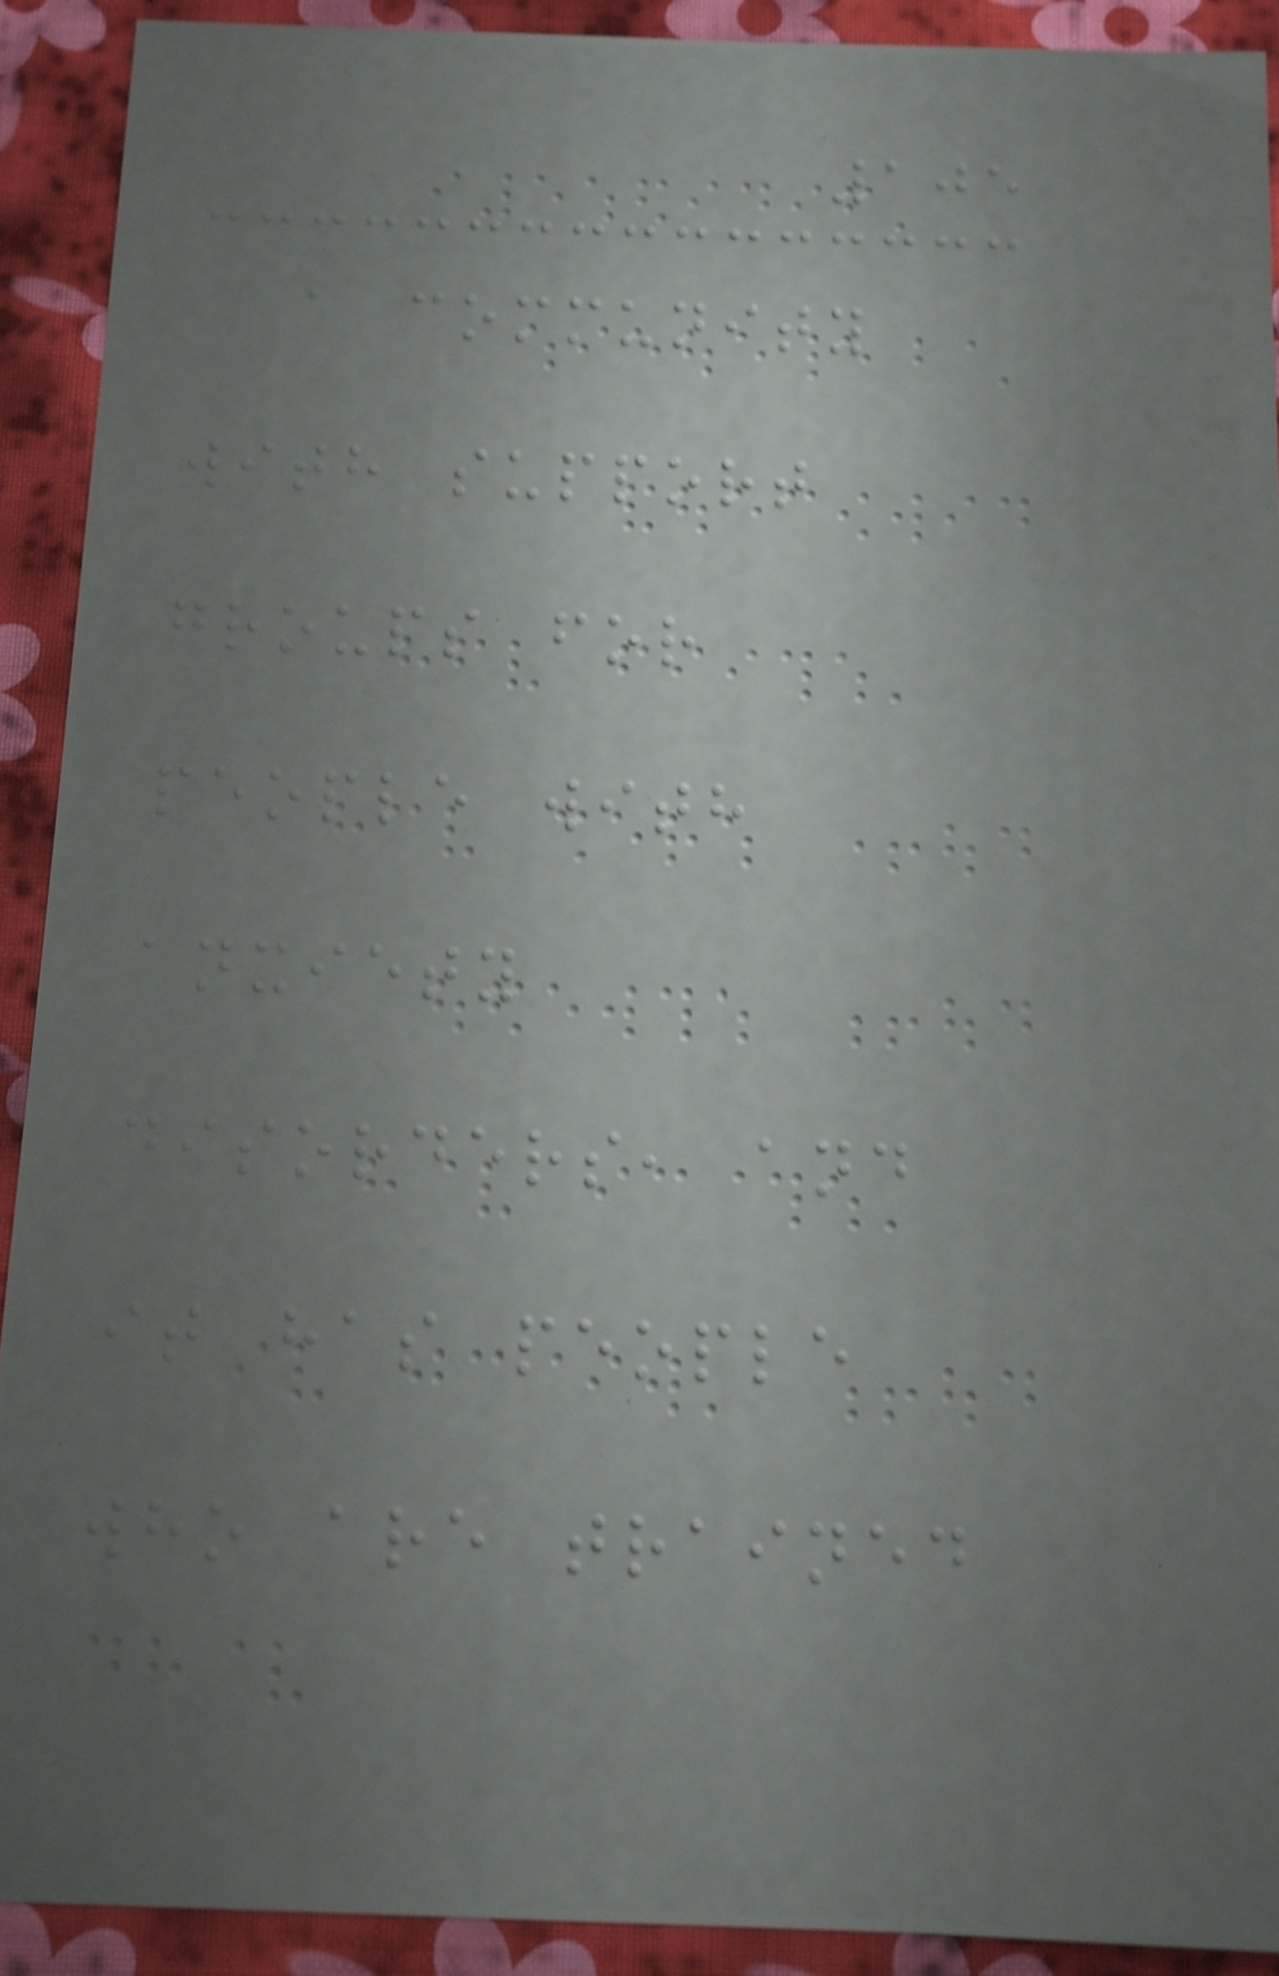105
a community
with support
groups for
people with
anxiety
disorders, and
it has people
who are trained
